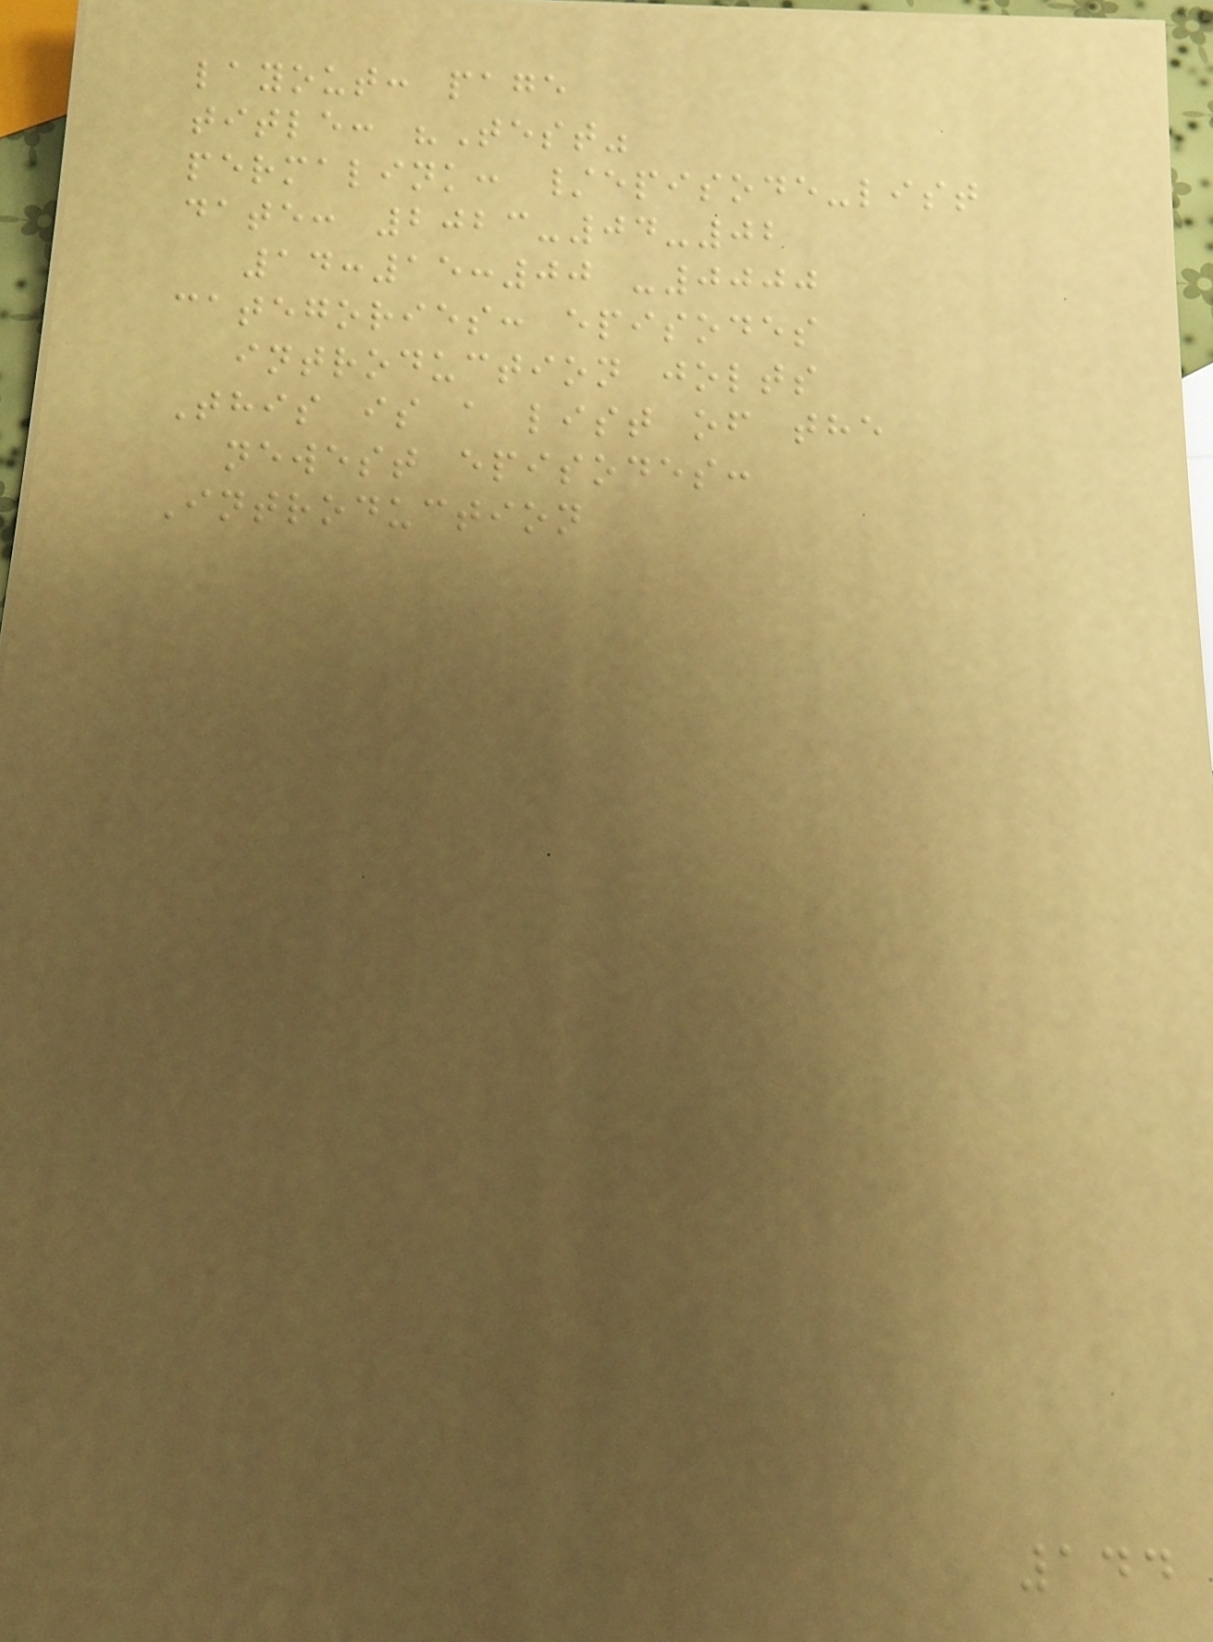layout: page
title: "Test"
permalink: /episode-list
date: 2023-04-02
14:15:00 -0000
categories: episodes
introduction jolts
This is a list of the
newest episodes:
Introduction
144
